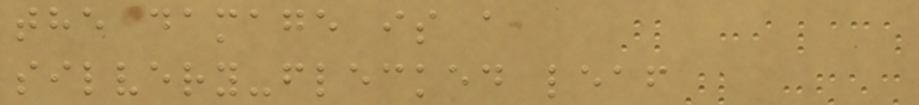the damage is a
silvery-flecked leaf
